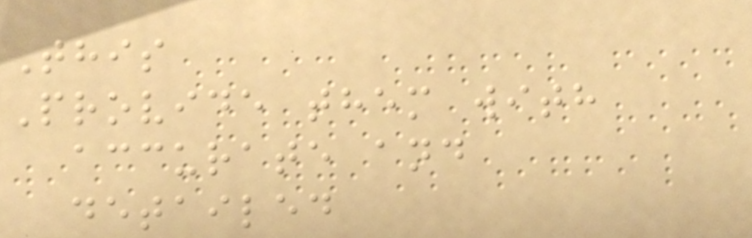This
Provide them with
accurate and
detailed
